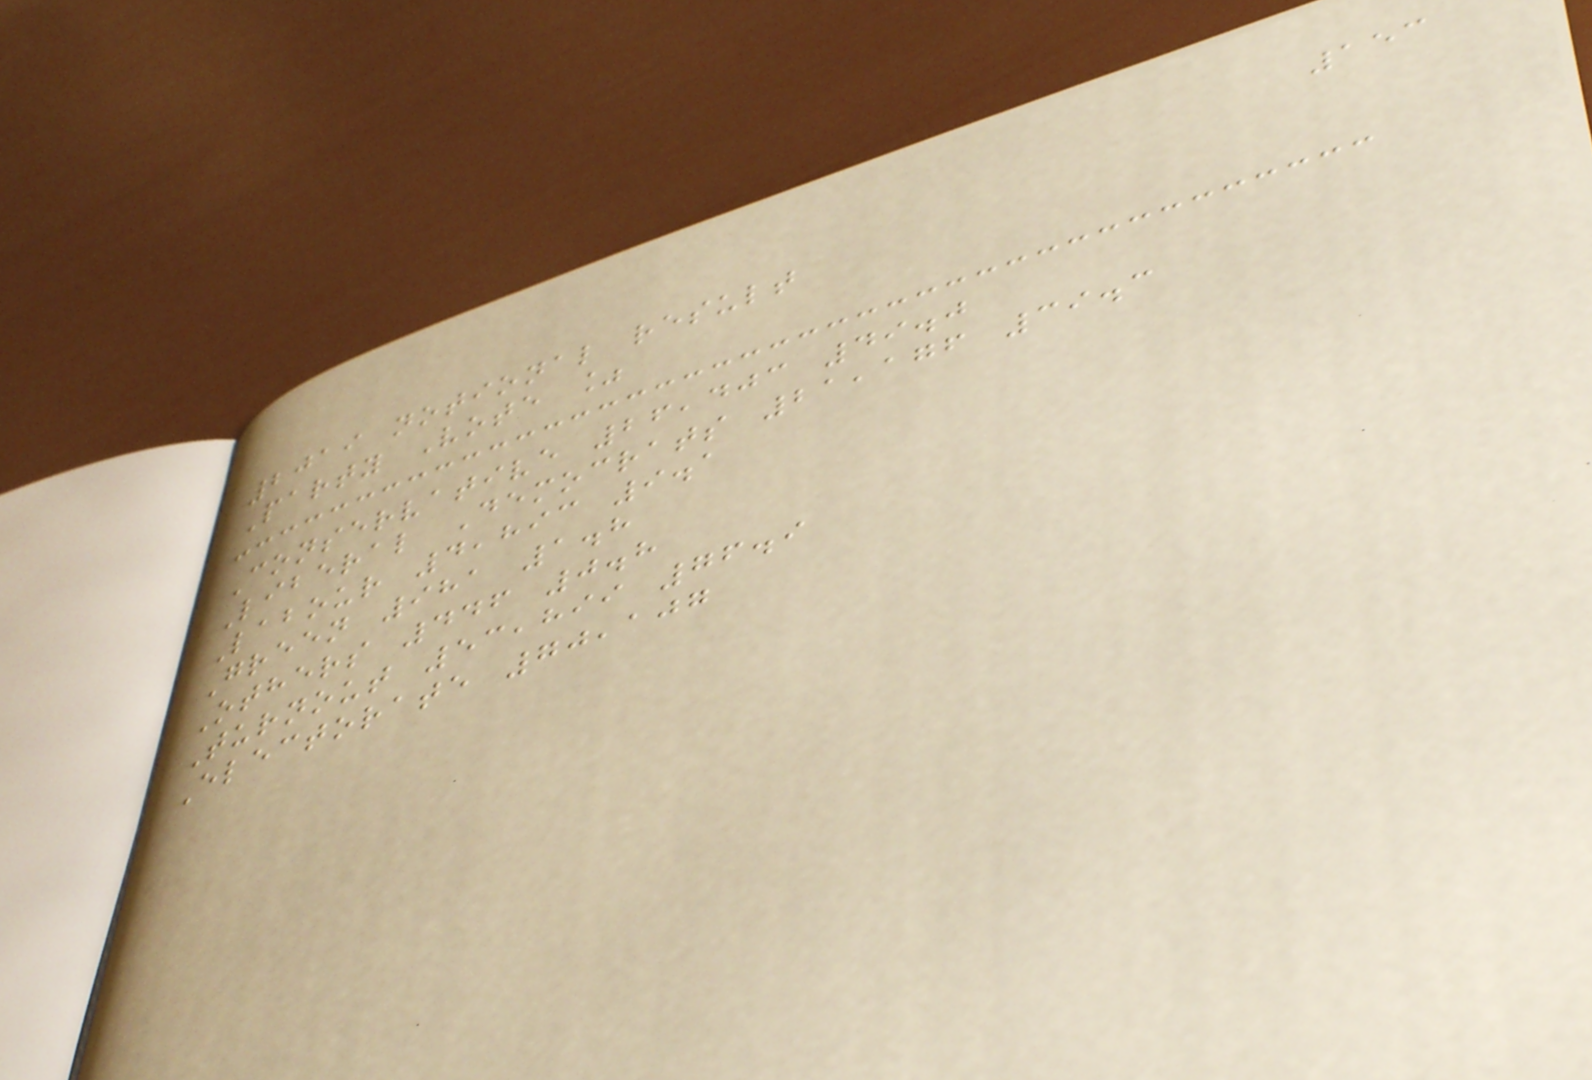153
2019 notional result
Party Vote %
Conservative 26,403 49.0
Liberal Democrats 21,176 39.3
Labour 4,893 9.1
Green 981 1.8
Others 446 0.8
Turnout 53,899 76.9
Electorate 70,107
